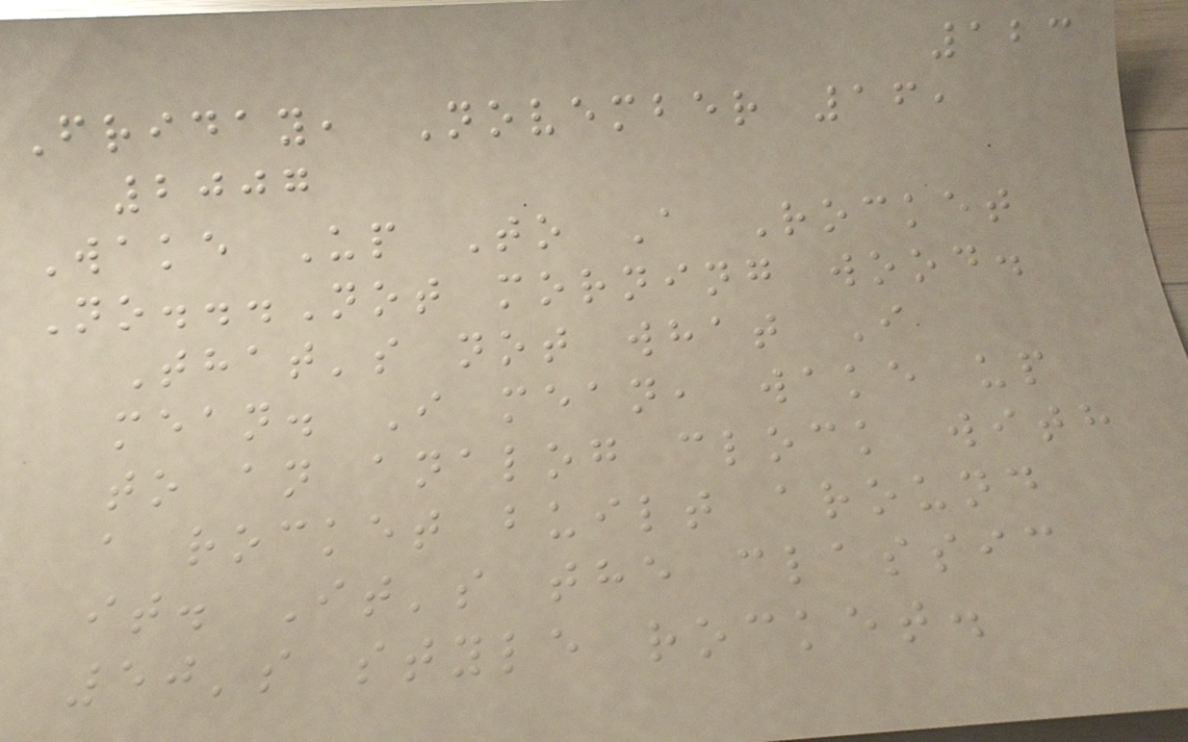123
Friday, November 16,
2007
Wake Up To A Rocket
No...Not morning wood.
That's not what I
mean. I mean, wake up
to an analog clock with
a rocket built around
it. It's the classic
50's style rocket.
